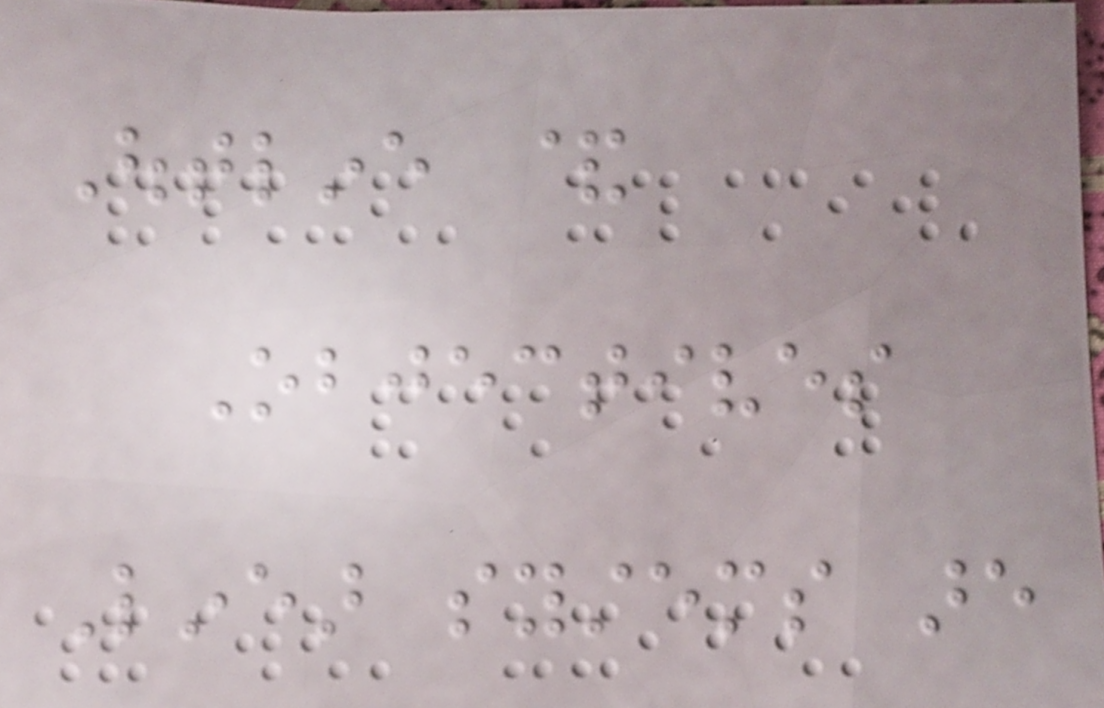Outline &
Objectives
Linear systems are
